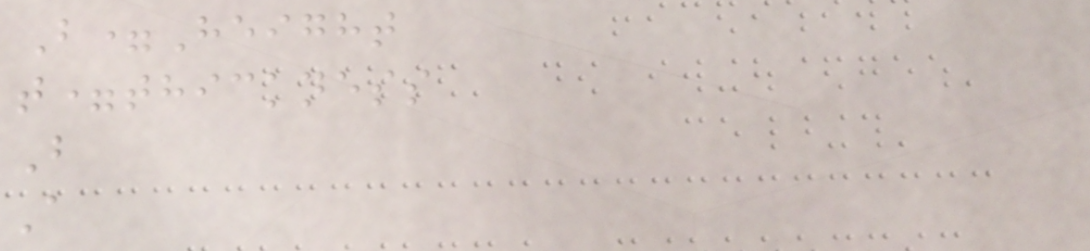B=Height
t=thickness
B
A
